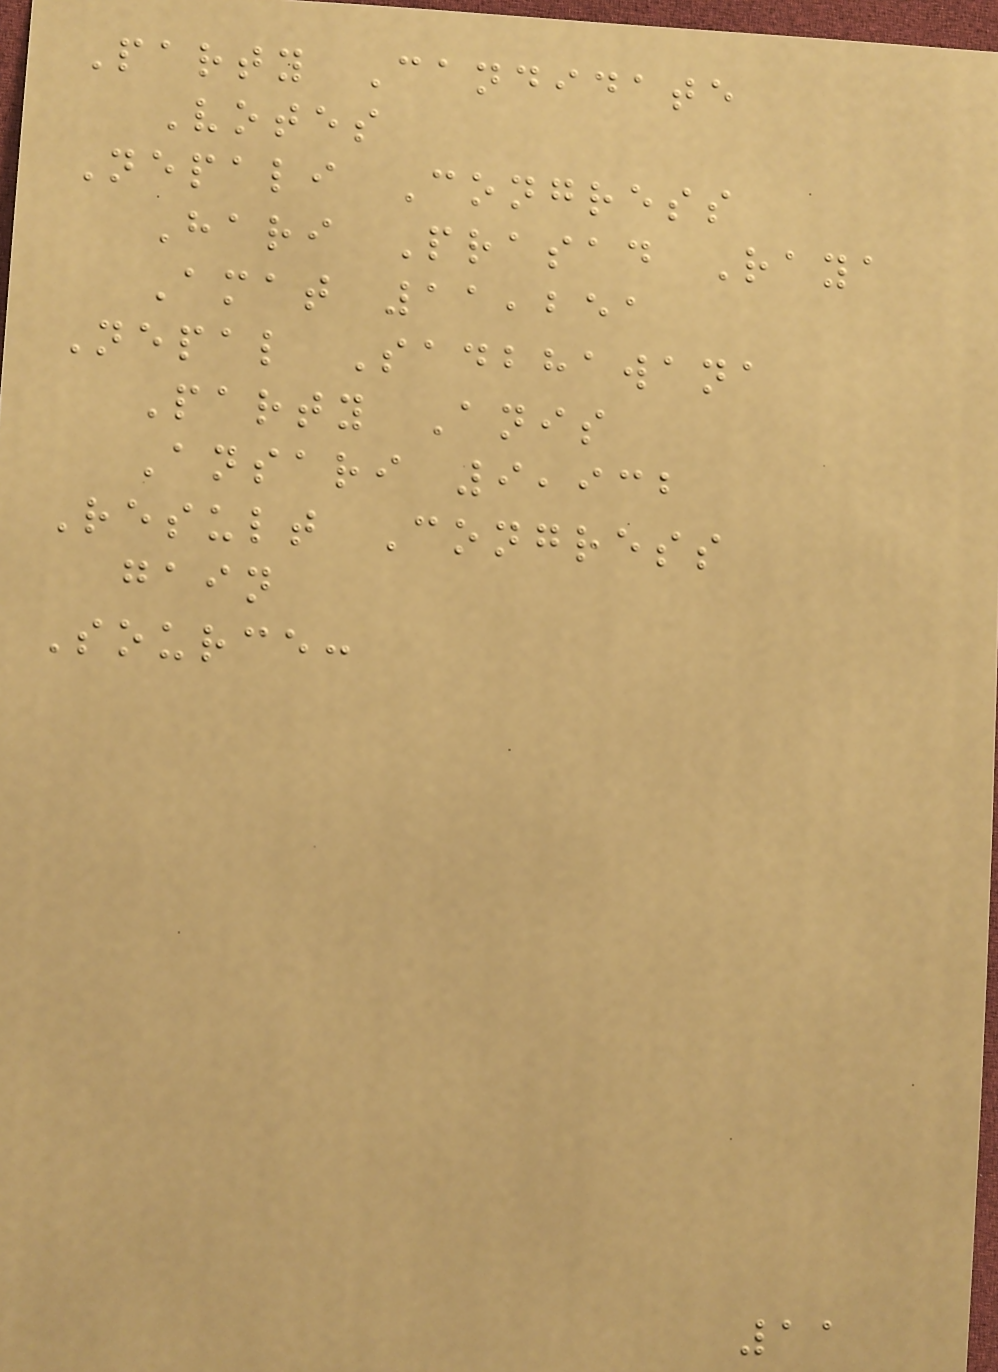Party Candidate
Votes
Nepali Congress
Hari Prasad Raya
Amat 11,251
Nepal Sadbhawana
Party Anis
Ansari 9,932
Result Congress
gain
Source:
11
